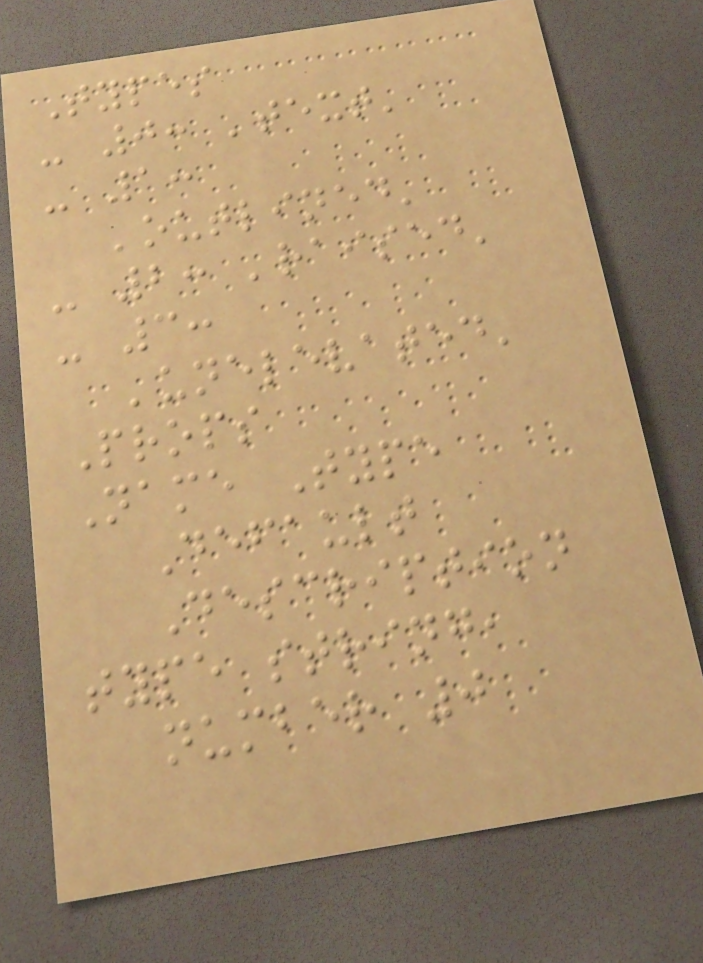Types
- 0: 'text'
- 1:
'outlined'
- 2: 'raised'
- 3:
'unelevated'
Props
Name Type
Default
Description
type string,
number 0
